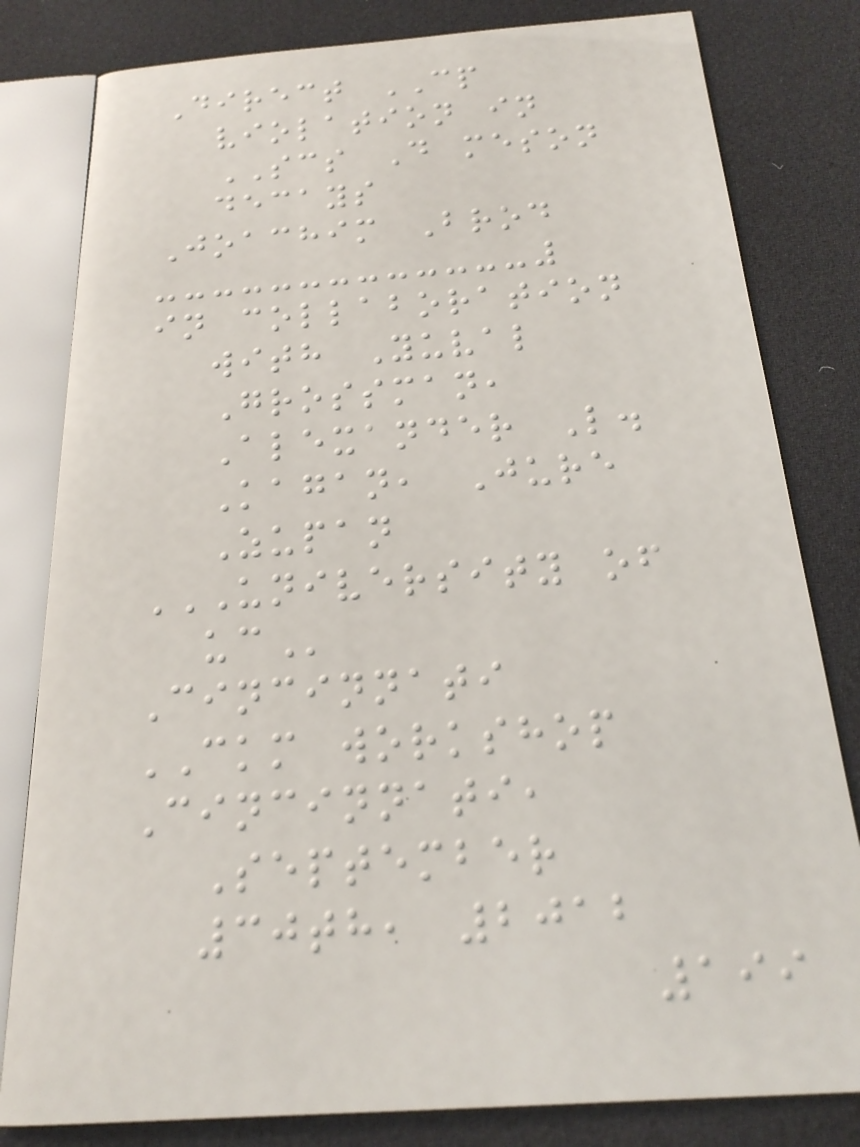Direct CP
violation in
SCS D meson
decays
Joachim Brod
in collaboration
with Yuval
Grossman,
Alexander L.
Kagan, Jure
Zupan
UNIVERSITY OF
UC
Cincinnati
CKM workshop
Cincinnati,
September
30th, 2012
199
